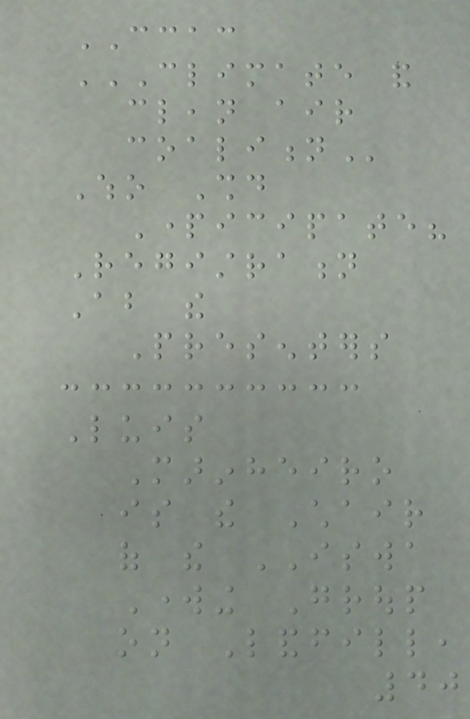CCAC
CLIMATE AND
CLEAN AIR
COALITION
Who Should
Participate?
Registration
About the
Presenters
Luis
Marinheiro
is the Chair
of the ISWA
Working Group
on Landfill,
40
